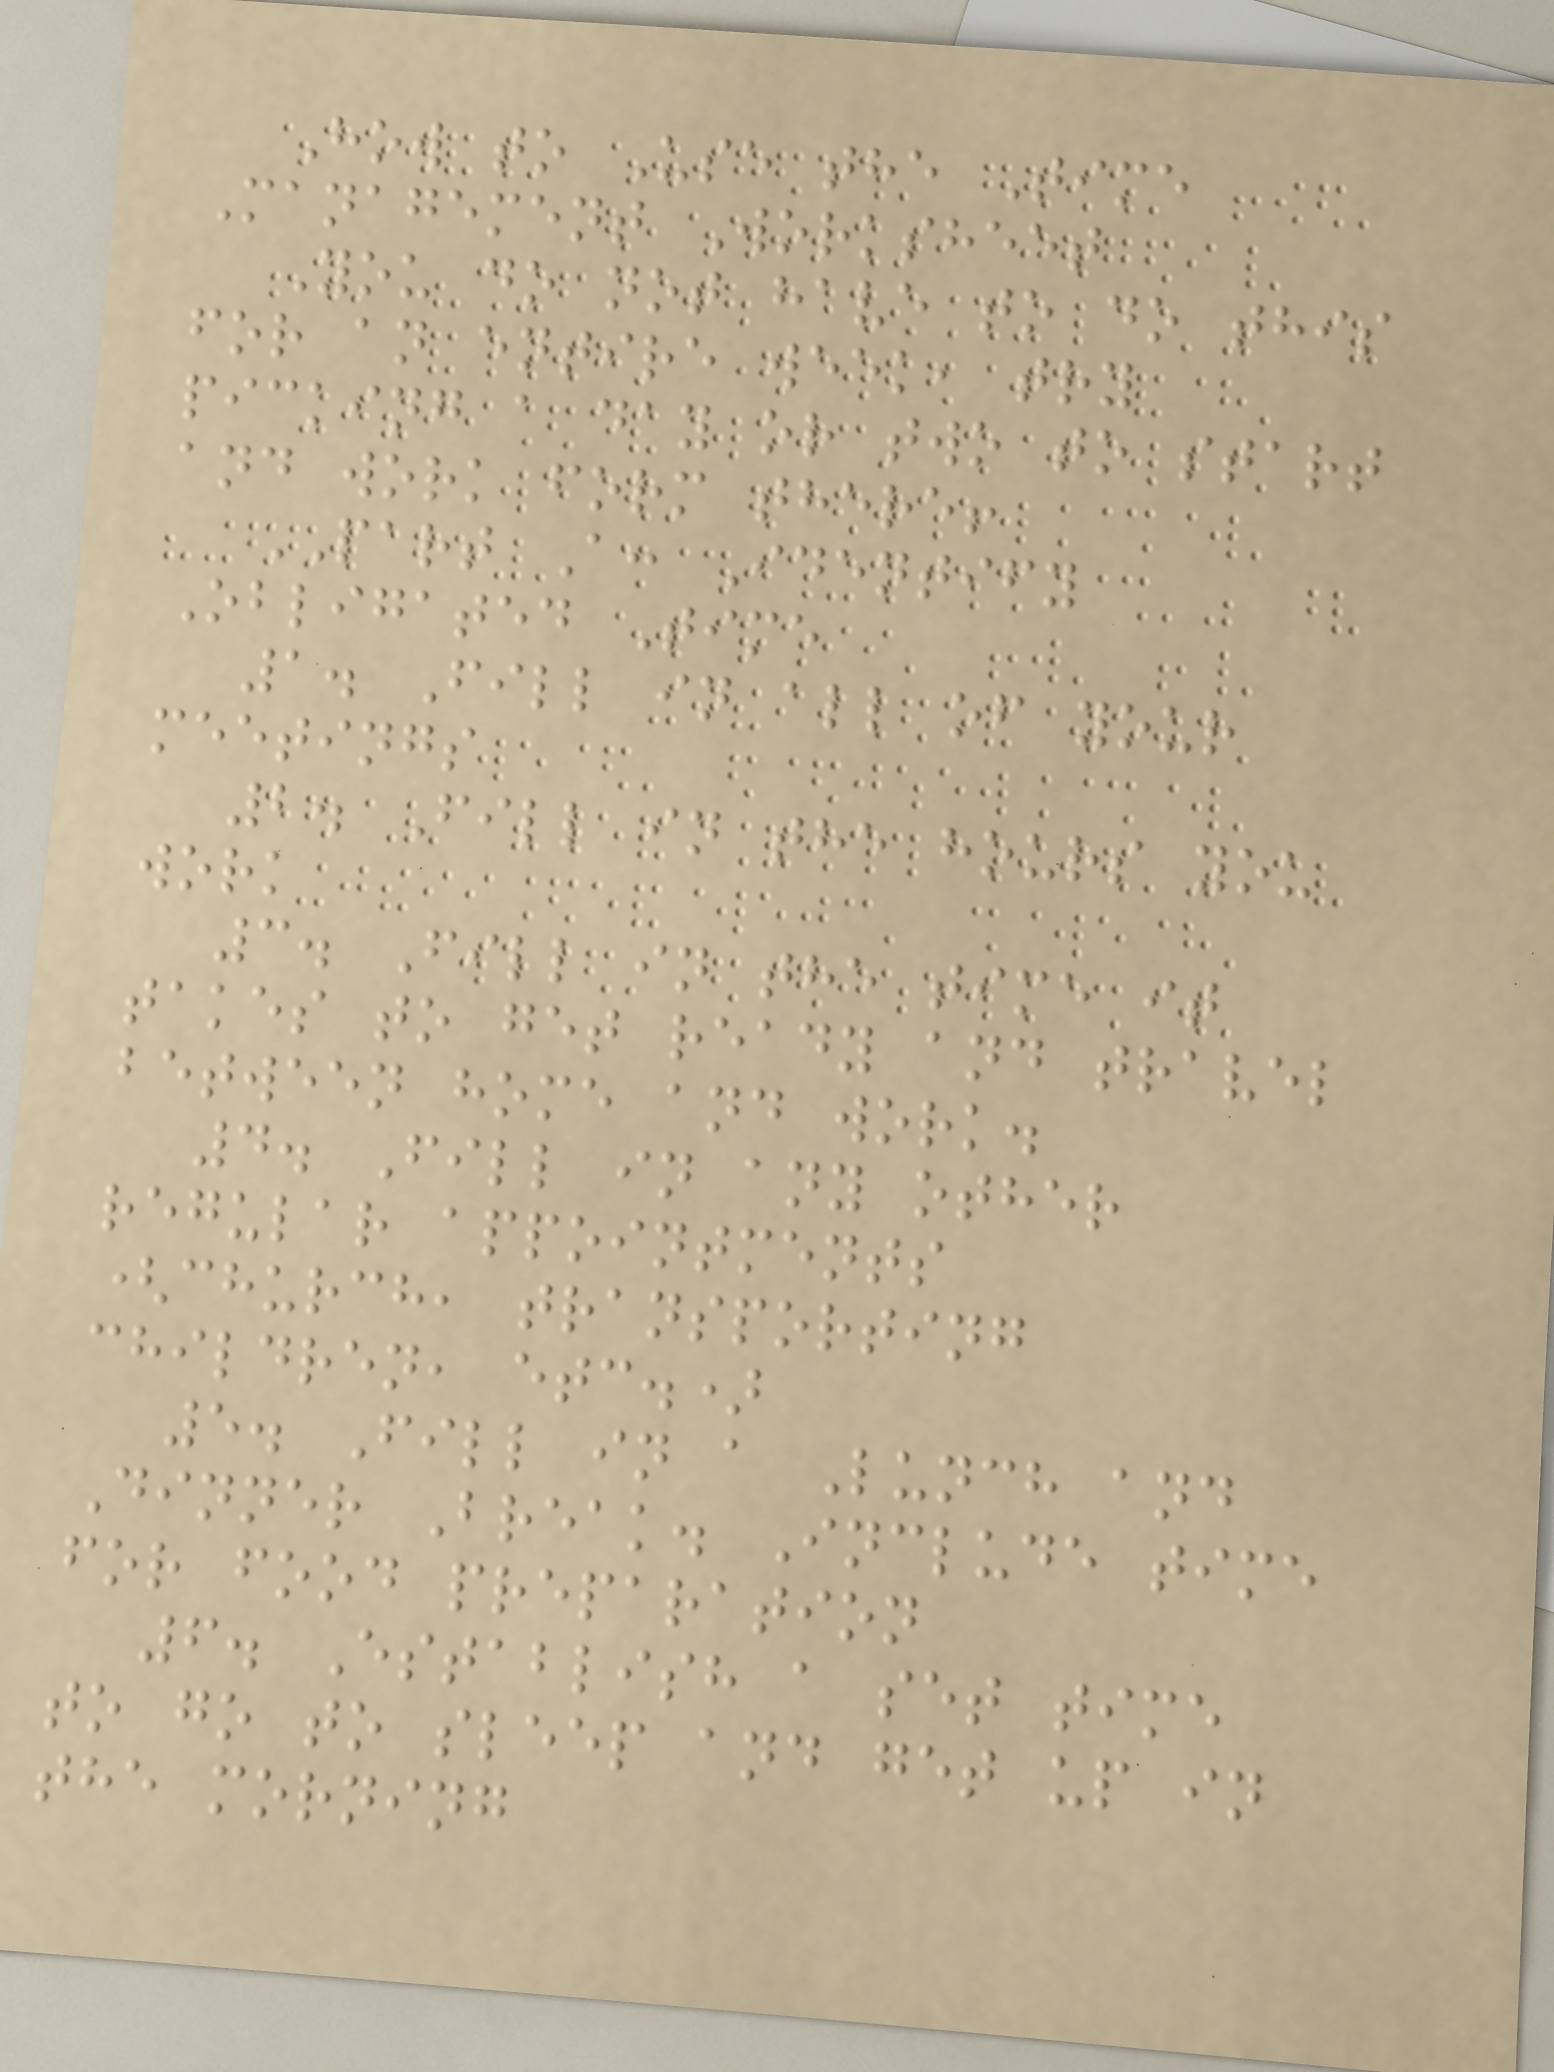How to Use the Time
Management Worksheet
You do not have to do this
for an entire week, try
picking a day or two to start
and work form there!
PART A: Identify
Obligated Time
1. Fill in all of your
meetings
2. Fill in the hours you
work
3. Fill in the time it
takes to get ready and travel
between home and work.
4. Fill in any other
regular appointments
(church, transporting
children, etc.)
5. Fill in a Lunch and
Dinner Break. Include time
for food preparation
6. Establish a set time
to go to sleep and get up in
the morning
